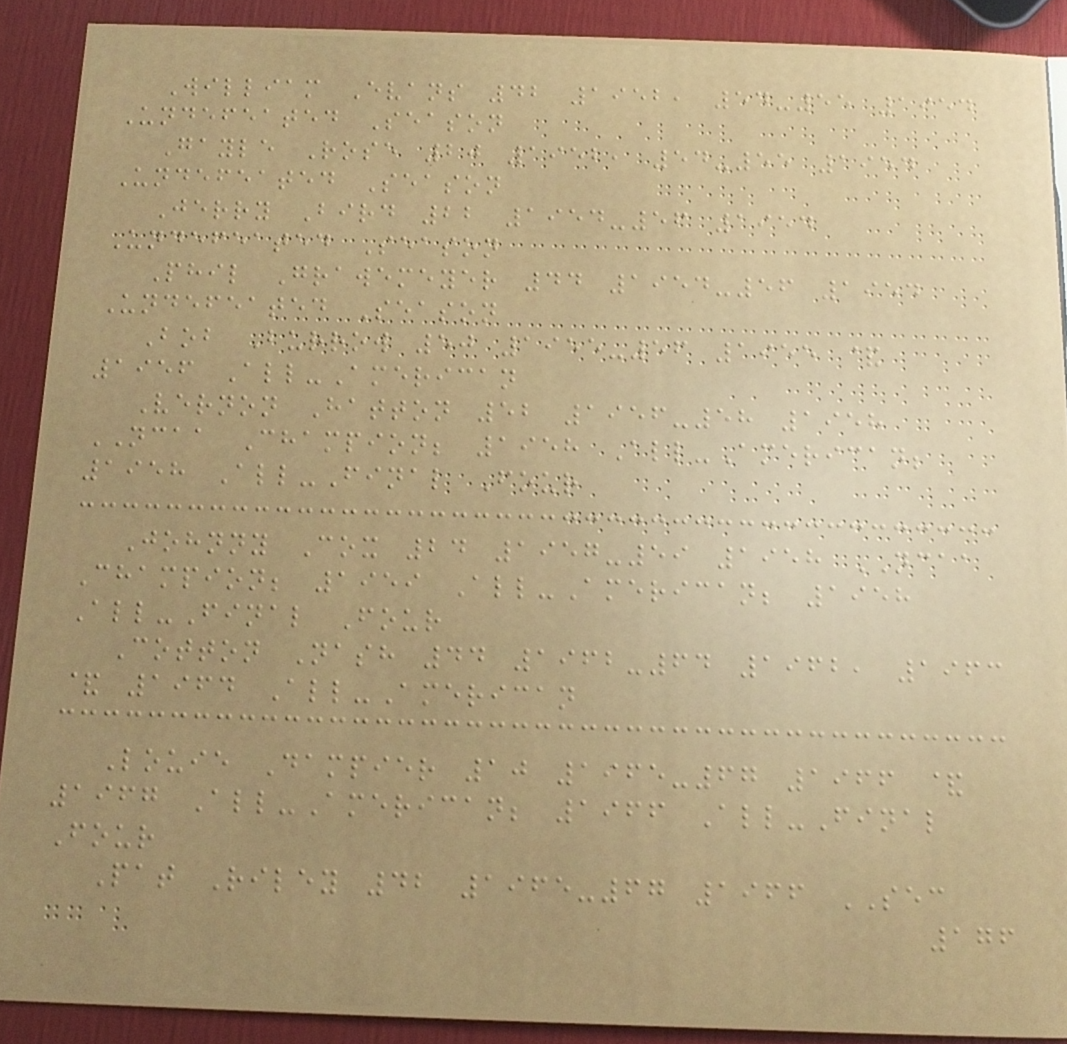William Evans 42 1952, 54-55 1954
Undefeated Season
Gayle Rose 20 1952, 54-55 1954
Undefeated Season
Jerry Bird 22 1954-56 1954
Undefeated Season
Phil Grawemeyer 44 1954-56 1954
Undefeated Season
Bob Burrow 50 1955-56 1955 &
1956 All-American
Vernon Hatton 52 1956-58 1958
NCAA Champion; 1958 All-American;
1958 All-Final Four
Johnny Cox 24 1957-59 1958 NCAA
Champion; 1959 All-American; 1958
All-Final Four
Cotton Nash 44 1962-64 1962, 1963
& 1964 All-American
Louie Dampier 10 1965-67 1966 &
1967 All-American; 1966 All-Final
Four
Pat Riley 42 1965-67 1966 SEC
176
